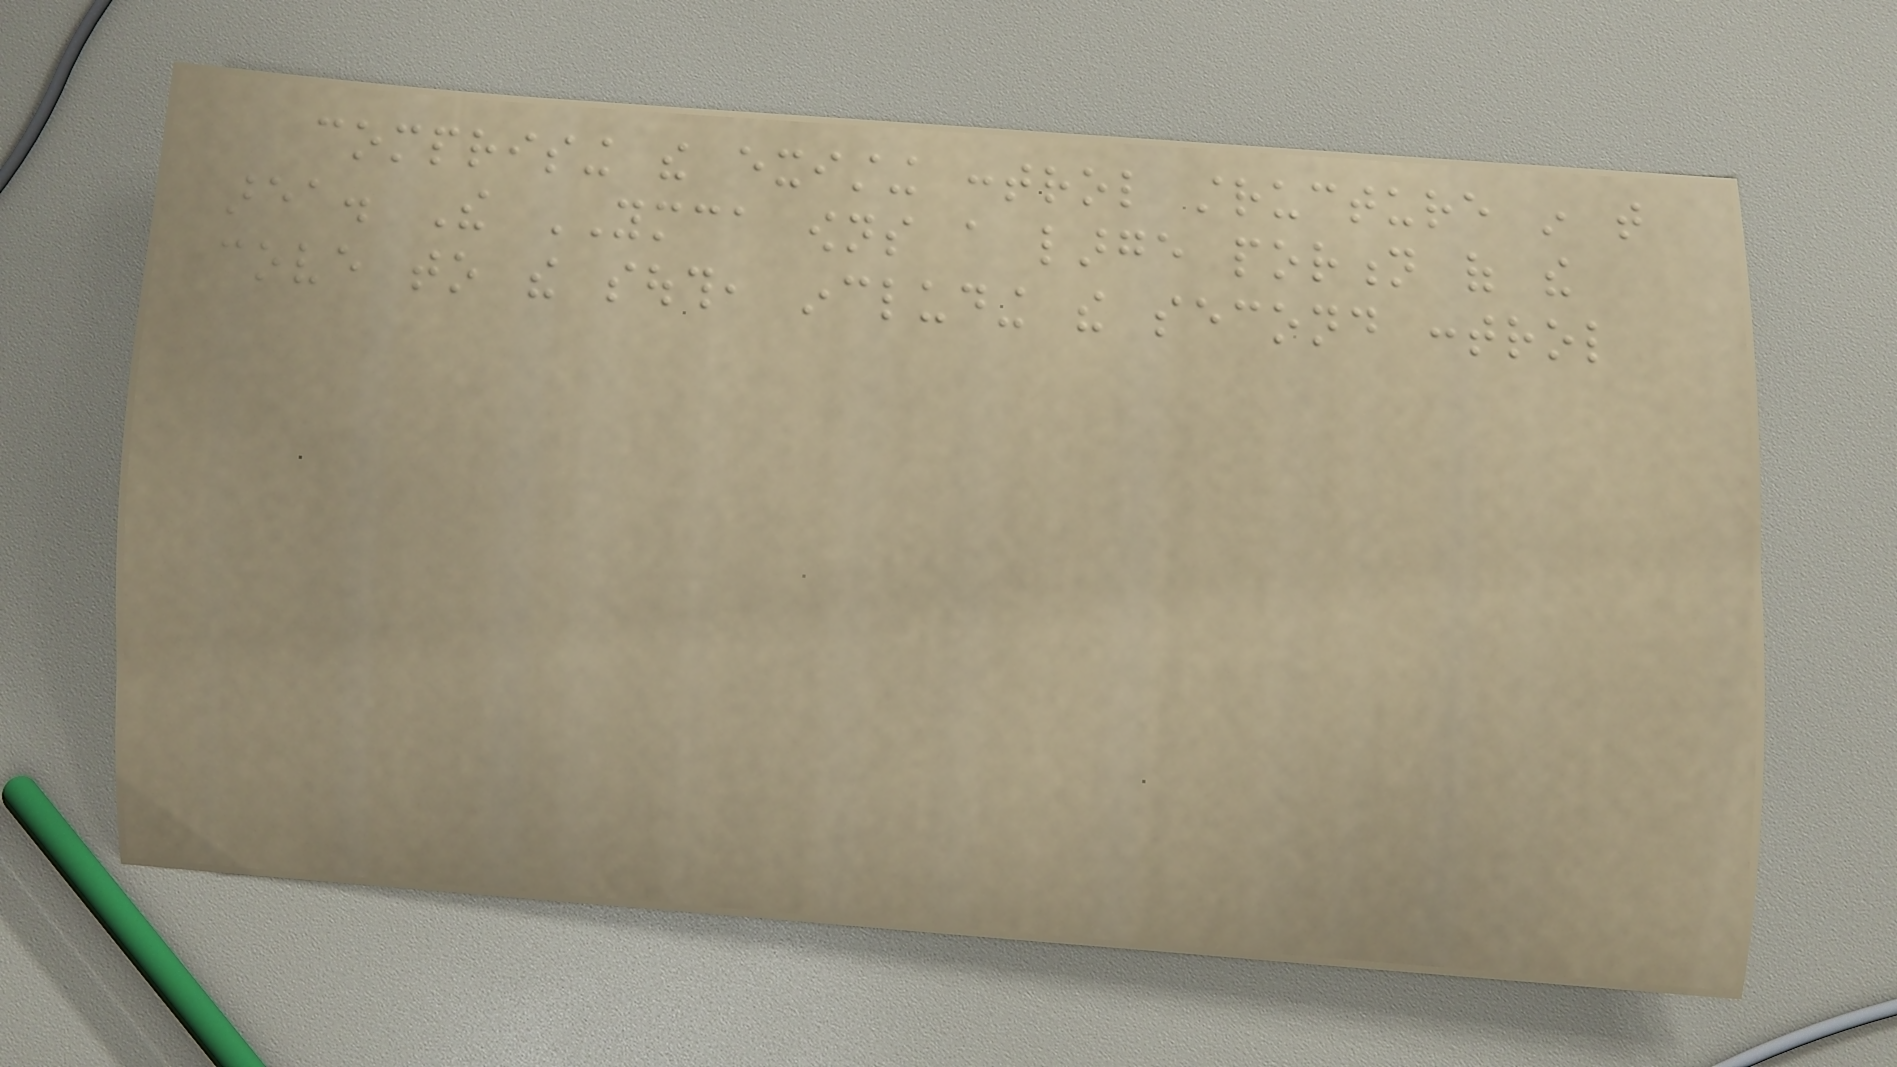comprising the existing control structure in that
area. The YMCA owns a large portion of the
cove to the south, including the second control
